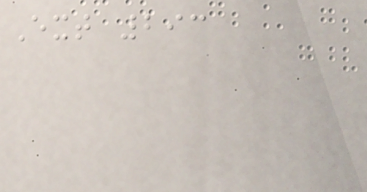Ext 293
